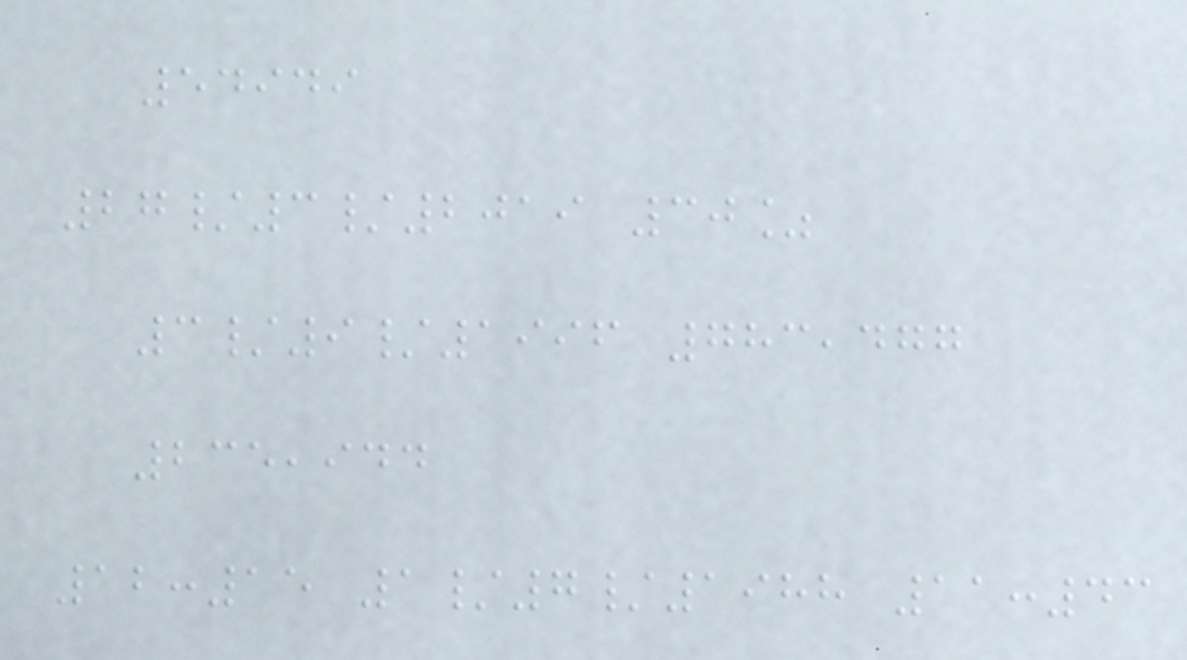54949
27/3/2019 30%
3/9/1996 783,477
235,944
12:15 1/7/1988 11:43
